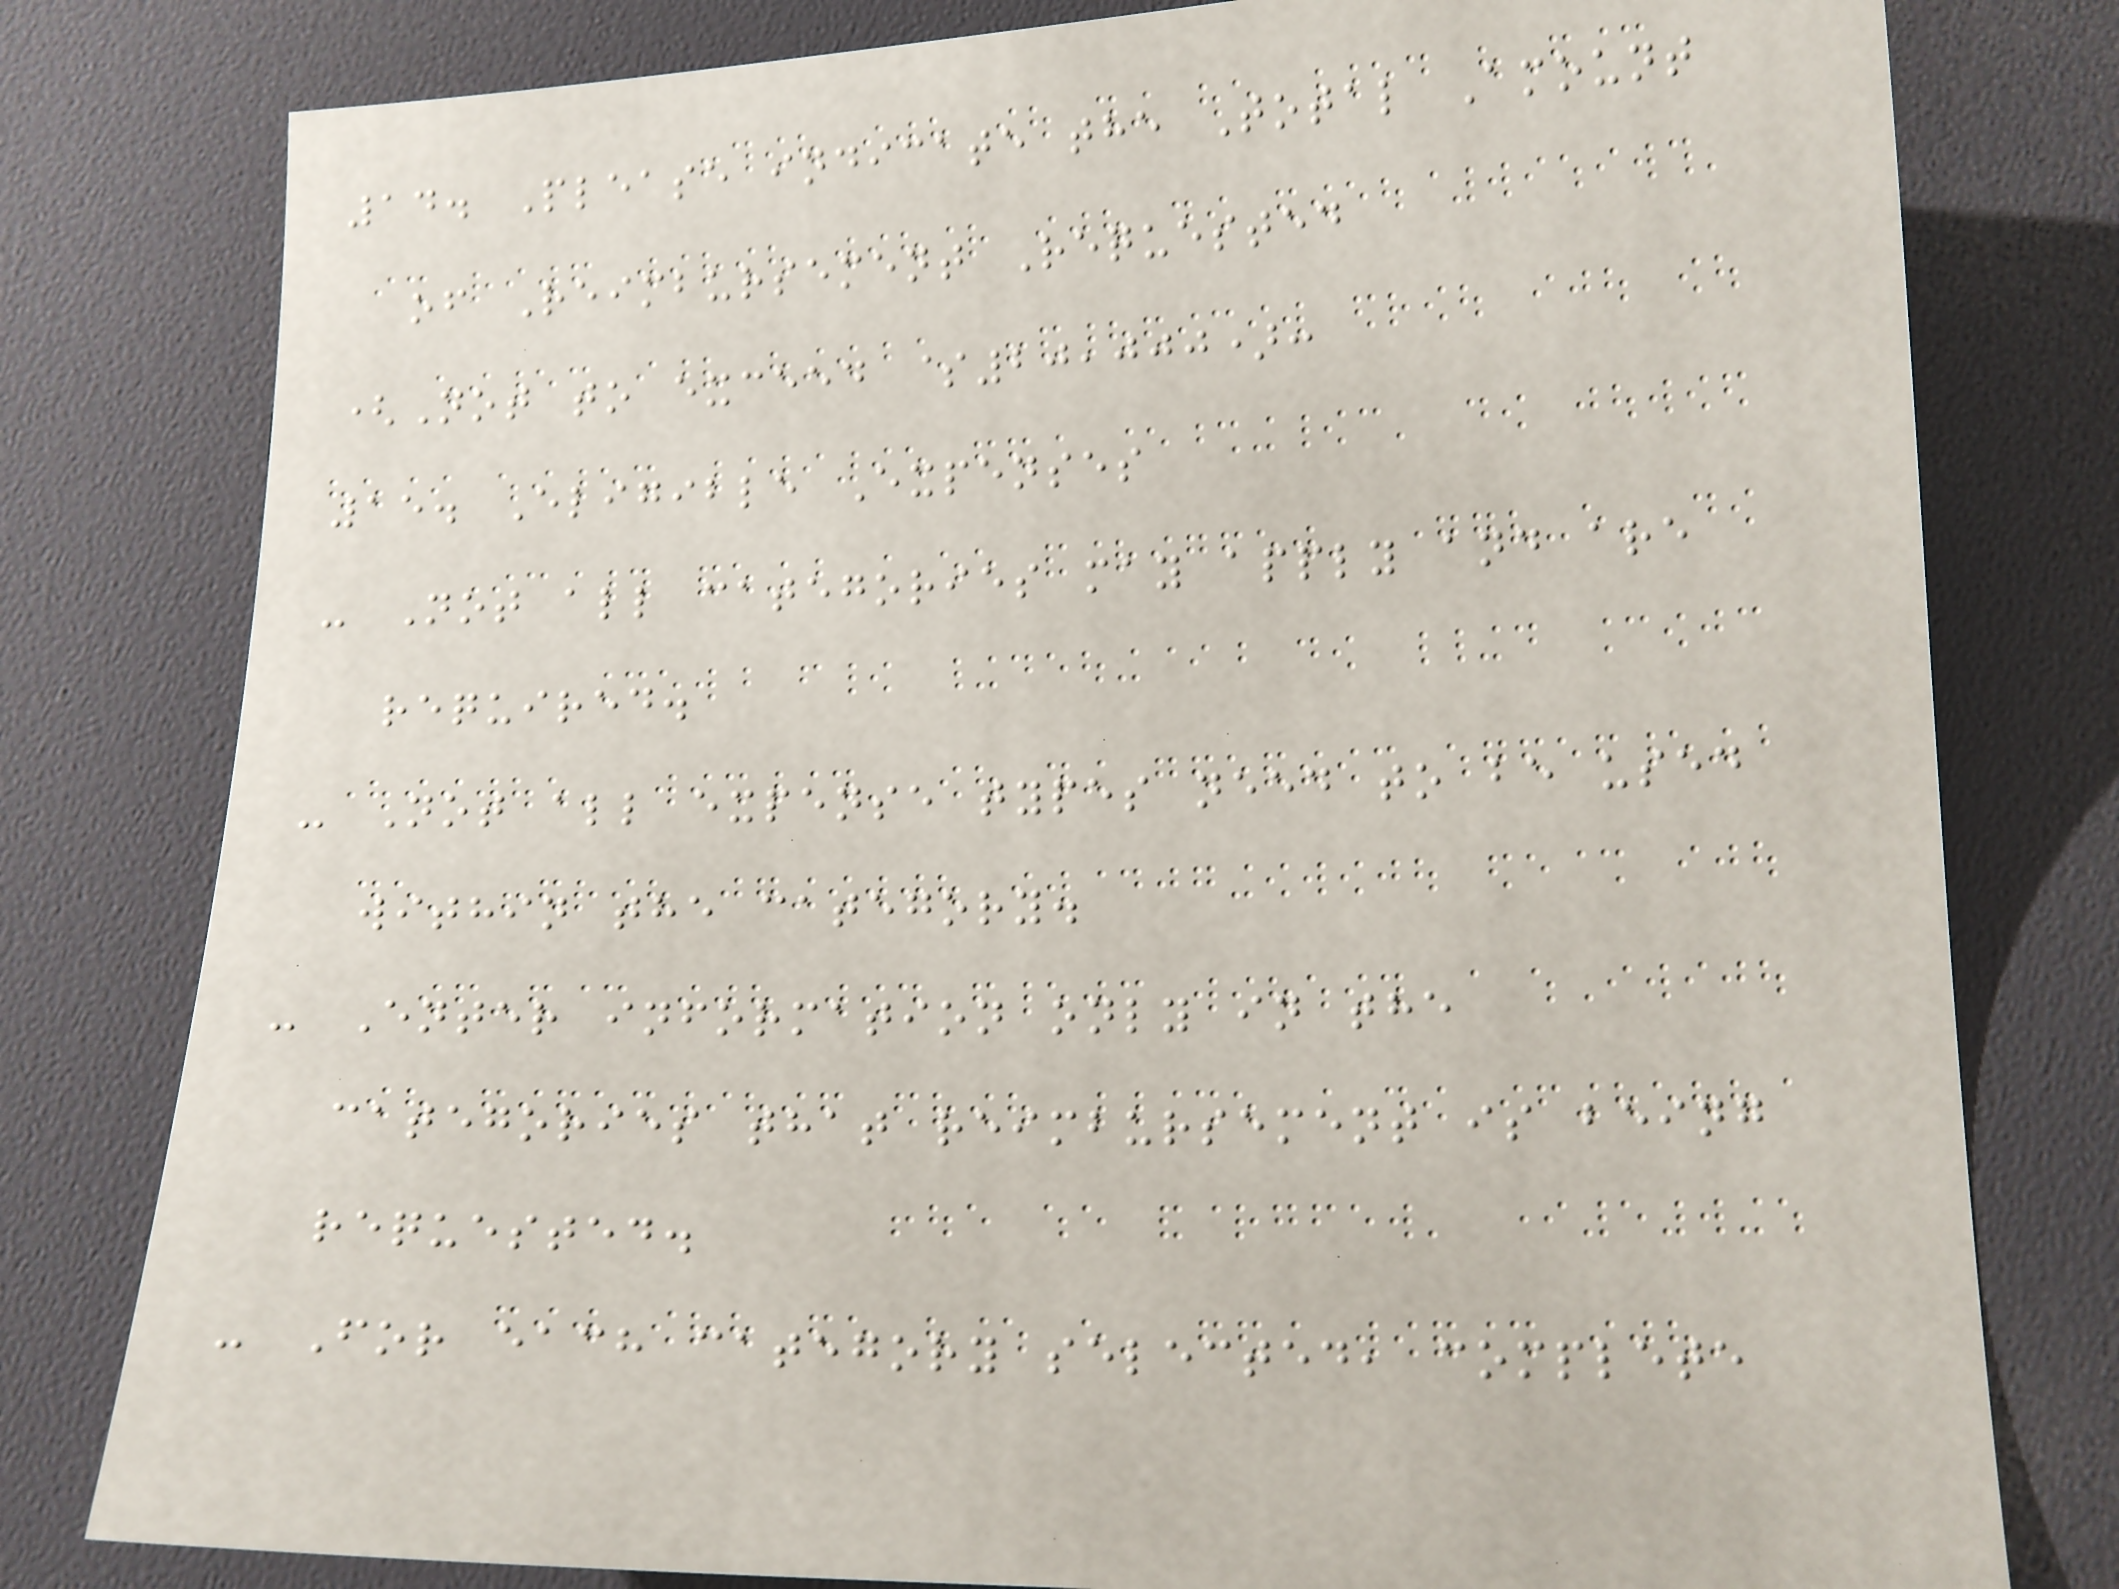14. Please indicate the Total Amount
of Reimbursement Requested
(Not to exceed $20,000):
15. Eligible Expenses
- Not all categories may apply and are
required.
- Not all expense types need to be used
within the category.
- Enter information only in the
categories that reimbursement is being
requested.
- For each category selected, complete
